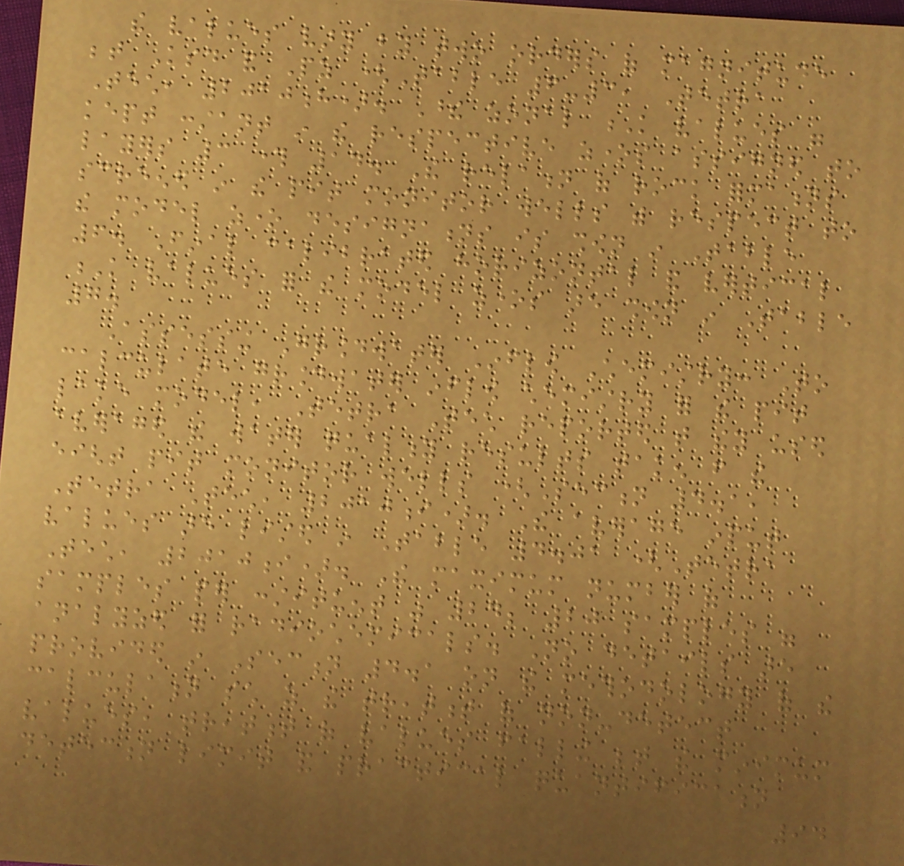the values vary by two orders of magnitude
between Ksd and Pz (Table 6-3, Tetra
Tech, 2010h). These zonal K values were
kept constant in the respective zones assigned to
layers 3 through 14. The relation of rock formations
screened in the pit monitor wells with respect to
the model zone designations is shown in Table
6. Final calibrated horizontal and vertical
K values for the model zones are shown in Table
7.
Assessing Groundwater Inflow Chemistry: To
calculate groundwater inflow chemistry for the pit
lake model, Tetra Tech reported that they used
averaged the water quality results taken from the
eight pit monitor wells (Section 4.1,
Tetra Tech, 2010i). The average input
values are listed in Table 4.01 (Tetra
Tech, 2010i). The maximum number of
samples per constituent was 24; 20 samples were
analyzed for radiochemicals. No details are
provided in Section 4.1 on the methodology of the
calculation such as the treatment of non-detect
values, treatment of values falling between the minimum
detection limit and practical quantification
94
